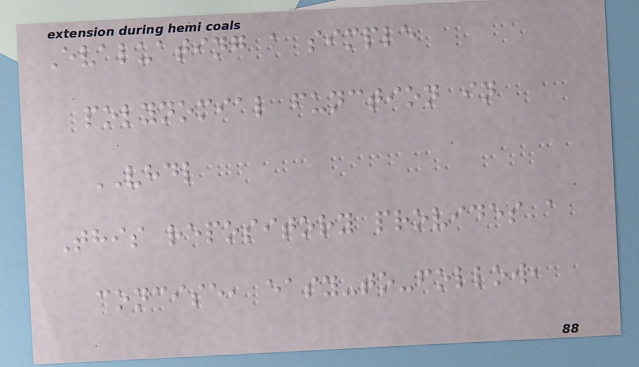Evaluating a simple
polynomial function in
VHDL
This repository provides a
concise, easy-to-follow,
